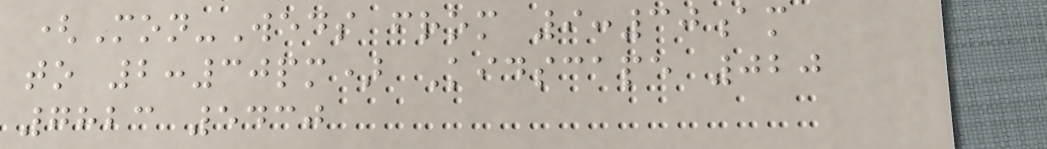(Mon-Weds from 9:30am
to 2:30pm) Kidscape 020
7823 5430
